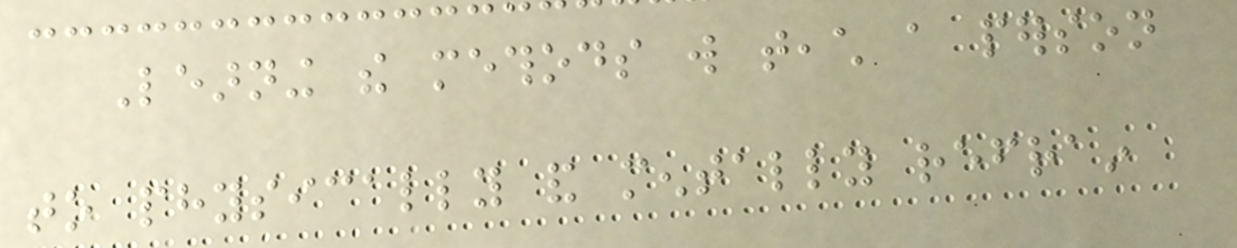Learning the methods will teach a person
to physically and mentally refrain
